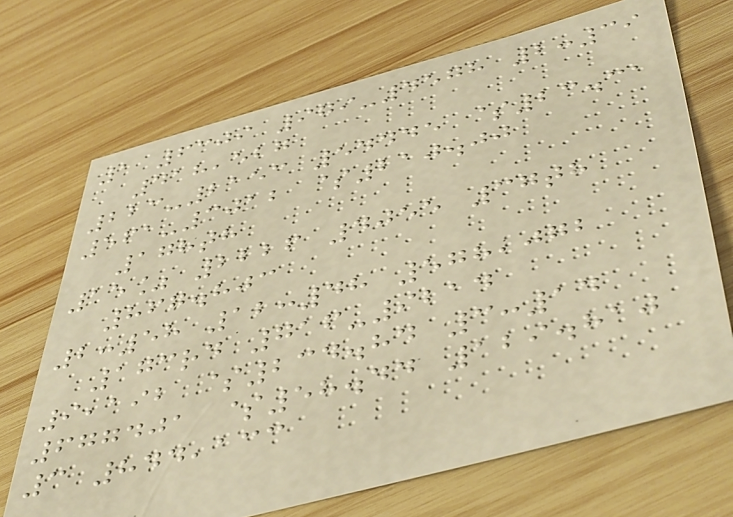1 6309 979-4578 2:39
418,527
223-2153 54445 $23.31
561-3012 $210.00
178th
15% 2226 4055 37th
867.803
2:58 12:48 578,072
173rd 716-9214
9,192 $234.84 3:14
677401 $58.44 129.810
3 844,133
